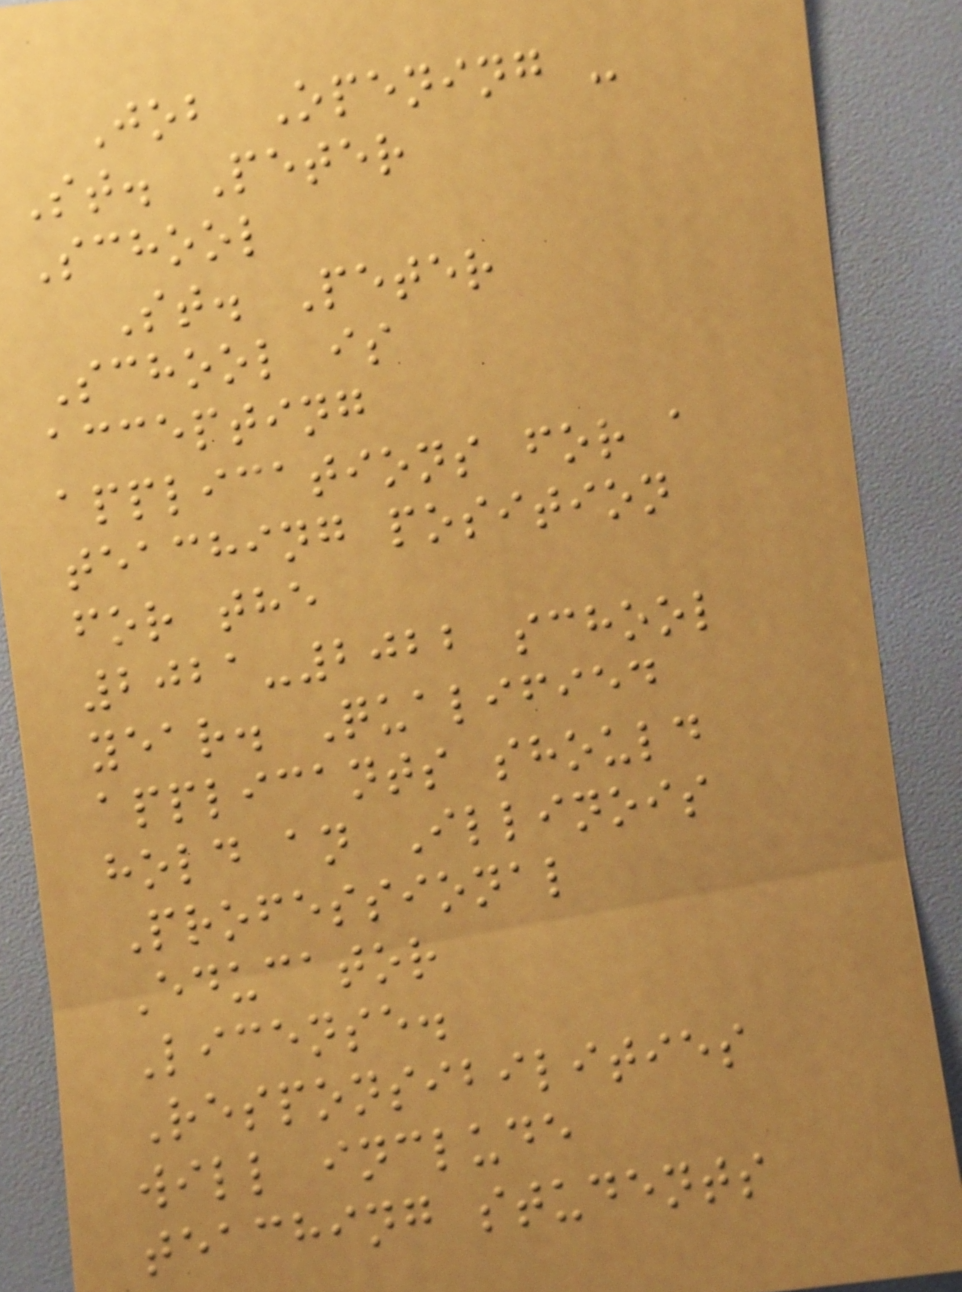Job Opening -
St. Peter
School
St. Peter
School is
accepting
applications for a
teaching position
for the
2021-2022 school
year. Qualified
applicants should
hold an Illinois
Professional
Educator
License.
Responsibilities
will include
teaching students
